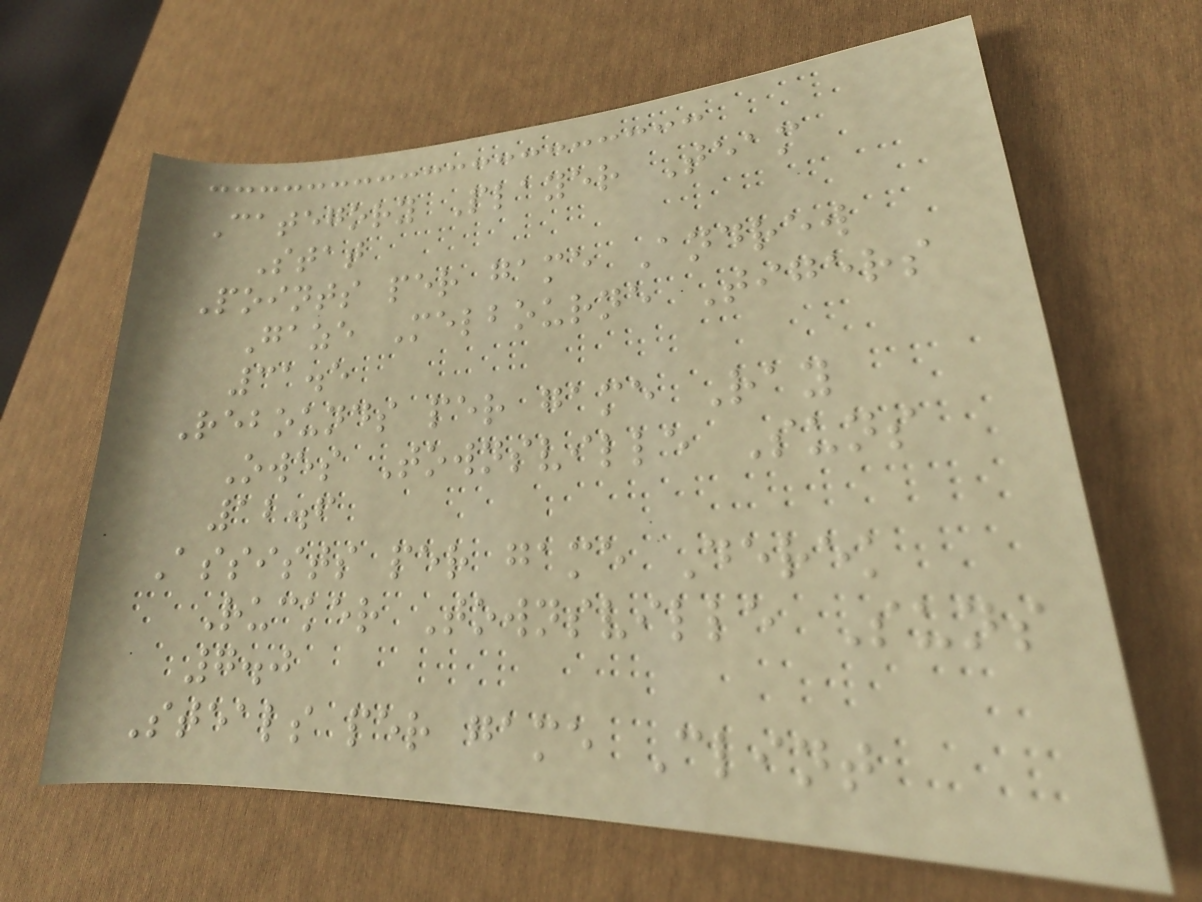Category Player Team
Stat
Points per game Andrew
Gaze Melbourne Tigers
31.5
Rebounds per game Ray
Owes Townsville Suns
12.6
Assists per game Derek
Rucker Townsville Suns
7.0
Steals per game Clint
